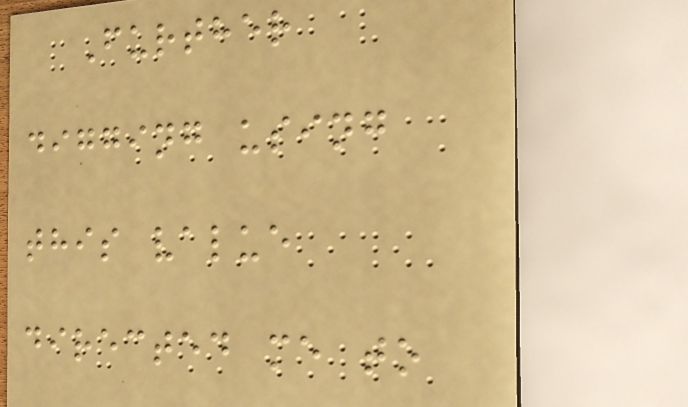Further
digging using
this value
directed me to
